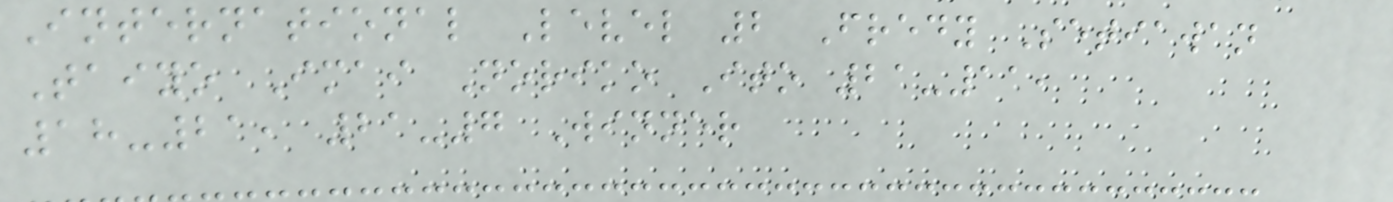International Level 2 Fredy Setiawan
Taiyo Imai Noriko Ito 21-11,
18-21, 21-7 Winner
